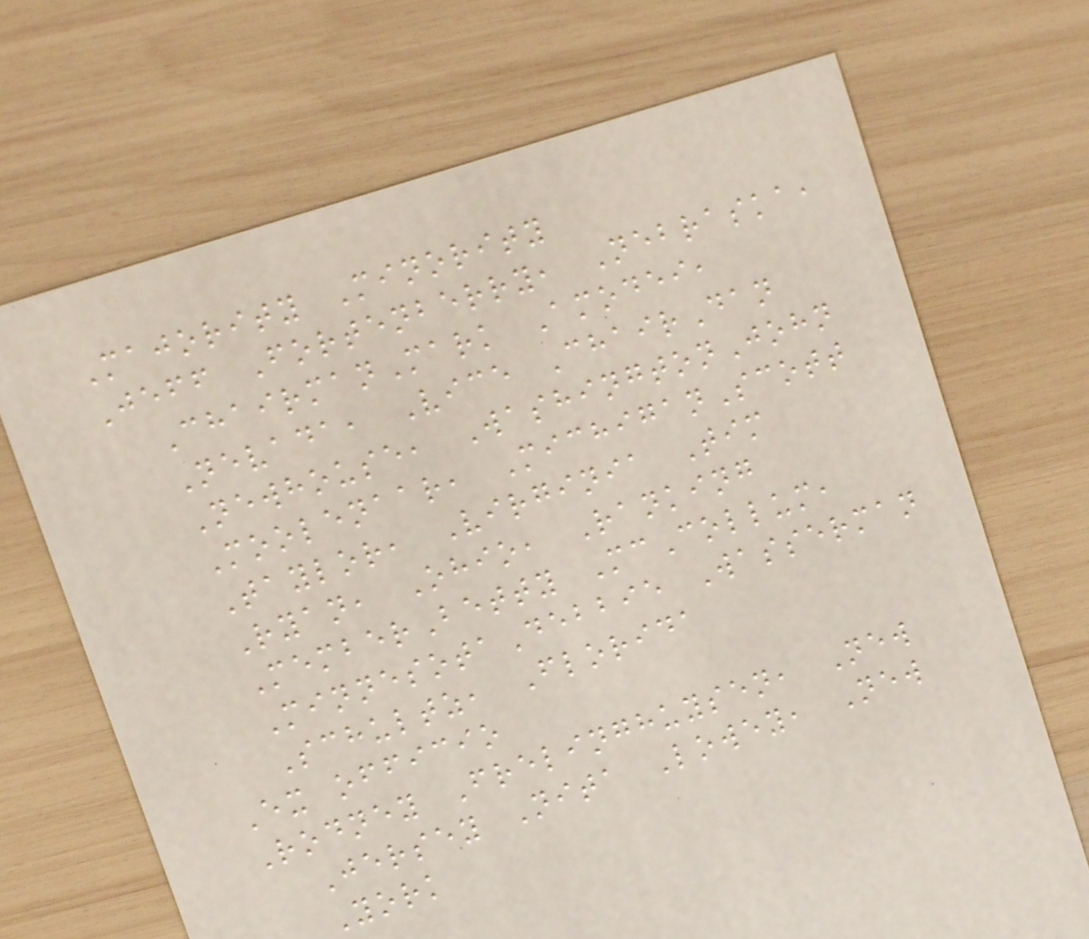Majority Minority
Jeff Fortenberry, Nebraska,
ChairmanMark Amodei,
Nevada, Vice ChairDan
Newhouse, WashingtonJohn
Moolenaar, MichiganScott
Taylor, Virginia Tim
Ryan, Ohio, Ranking
MemberBetty McCollum,
MinnesotaDebbie Wasserman
Schultz, Florida
Ex officio
Rodney Frelinghuysen, New
Jersey Nita Lowey, New
York
